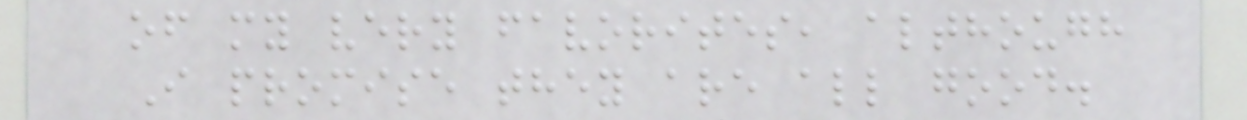of my very favorites, although
I promise they are all good.
